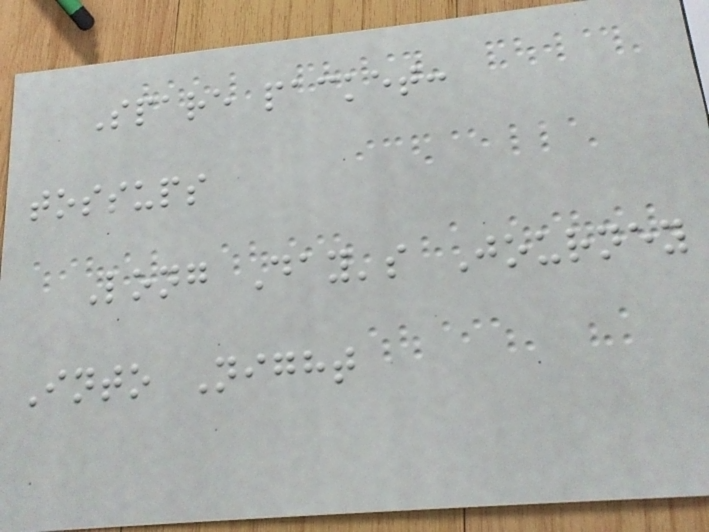Spare packet:
tossups
Long Day's Journey
Into Night
